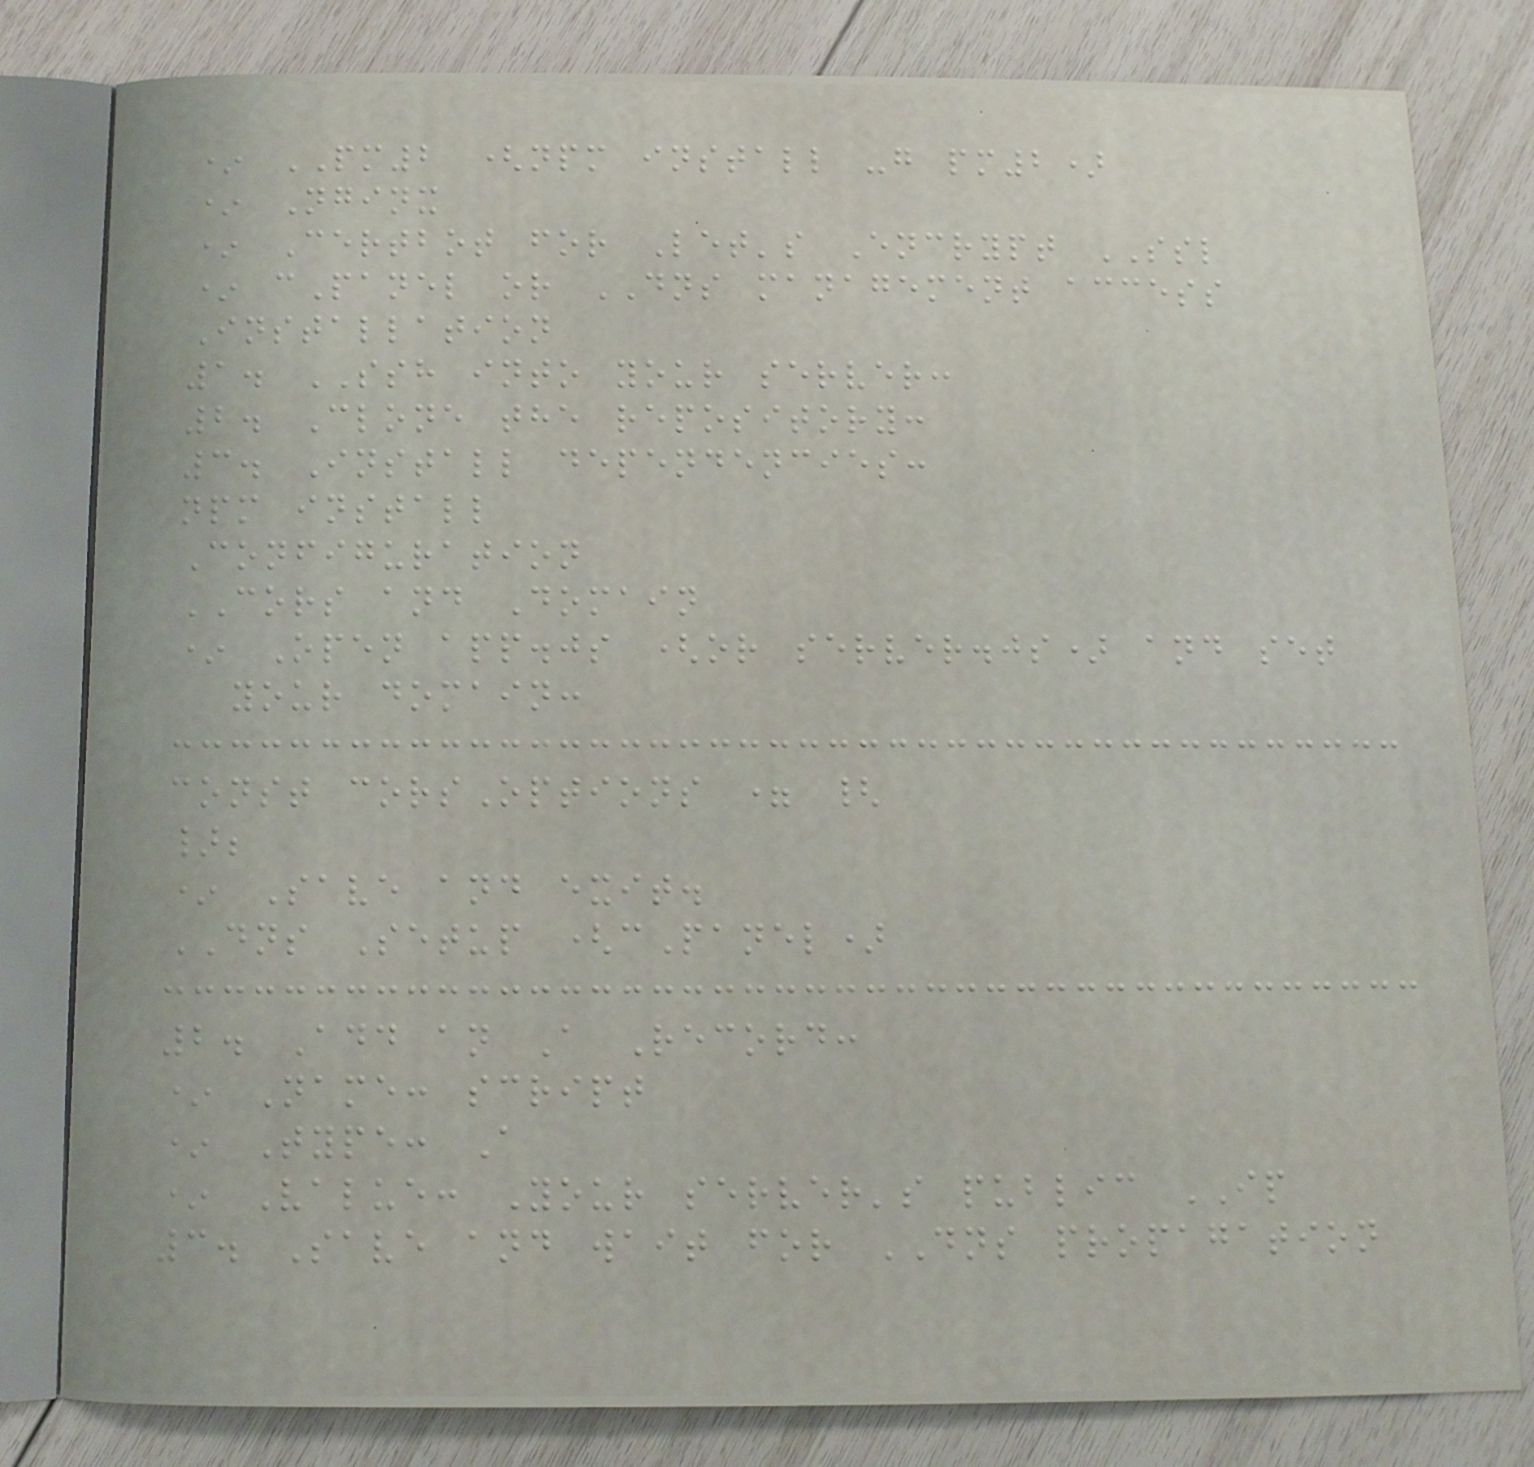* PM2 (npm install -g pm2)
* Nginx
* Certbot for Let's Encrypt SSL
* cPanel or DNS management access
Installation
1. SSH into your server:
2. Clone the repository:
3. Install dependencies:
npm install
Configuration
CORS and Domain
* Open app.js (or server.js) and set
your domain:
const corsOptions = {
};
* Save and exit.
DNS Setup (cPanel)
2. Add an A Record:
* Name: script
* Type: A
* Value: Your server's public IP
3. Save and wait for DNS propagation
